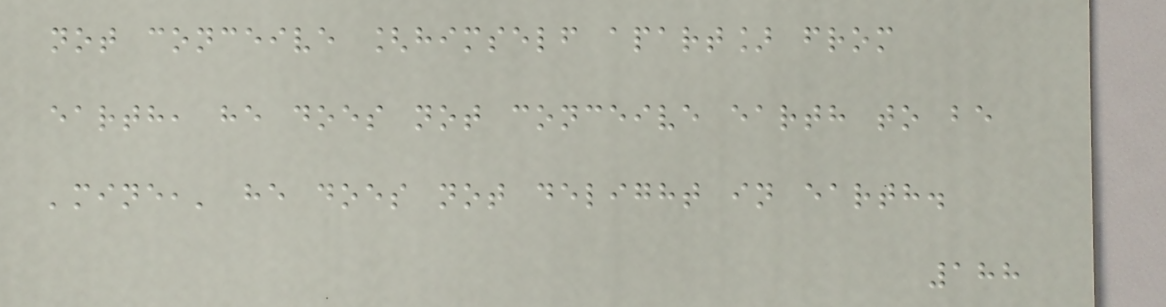not conceive [himself apart] from
earth, he does not conceive earth to be
'mine,' he does not delight in earth.
188
